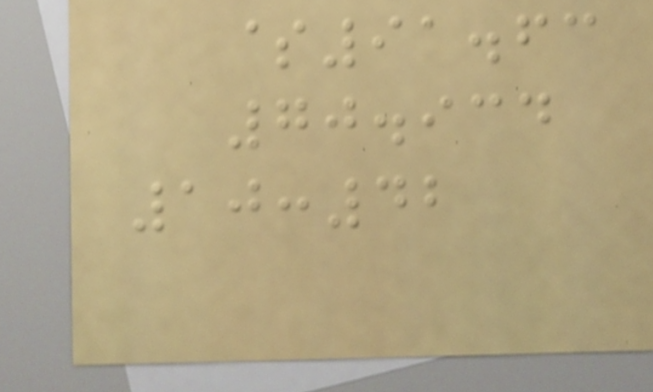$91.63
70.934
10:42
